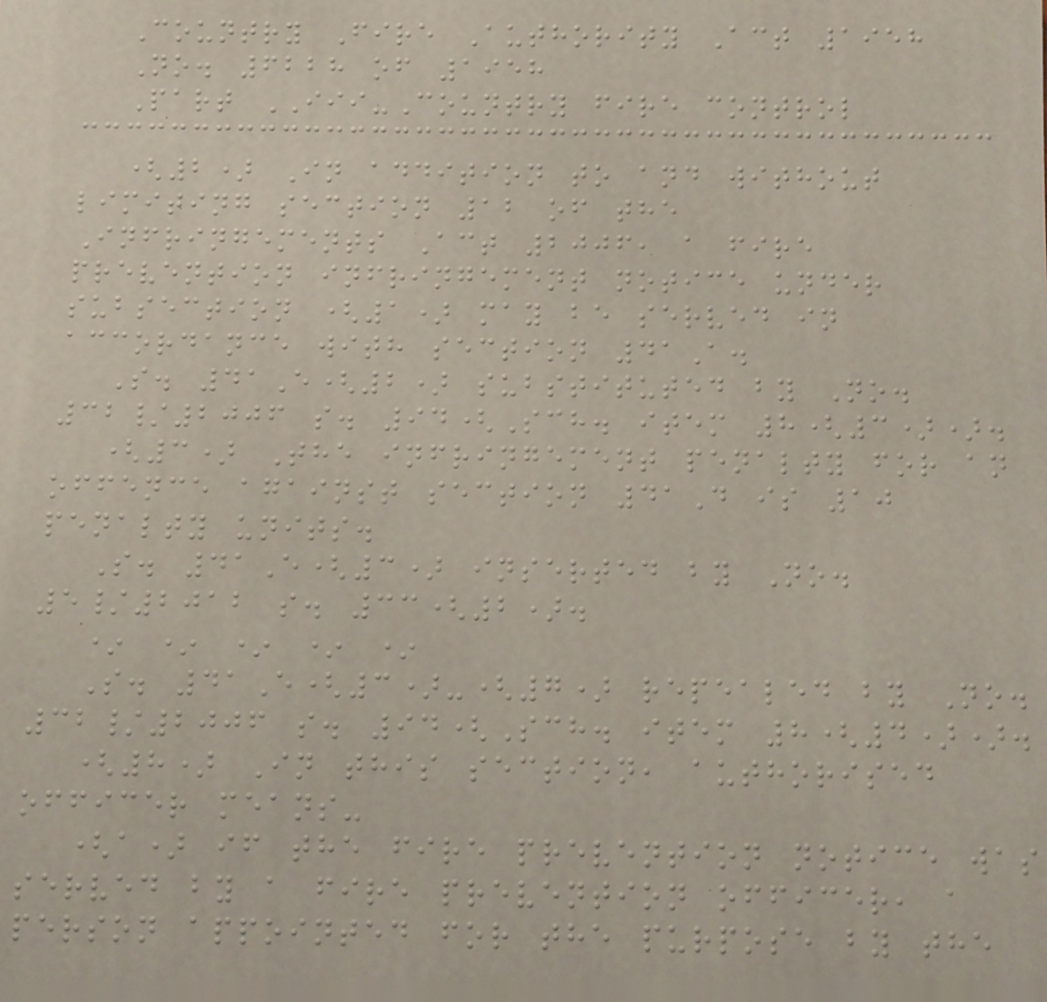Country Fire Authority Act 1958
No. 6228 of 1958
Part III-Country fire control
(2) In addition to and without
limiting section 12 of the
Infringements Act 2006, a fire
prevention infringement notice under
subsection (1) may be served in
accordance with section 41A.
S. 41E(2) substituted by No.
32/2006 s. 94(Sch. item 8(3)).
(3) The infringement penalty for an
offence against section 41D is 10
penalty units.
S. 41E(3) inserted by No.
5/2012 s. 33(2).
* * * * *
S. 41E(3)-(7) repealed by No.
32/2006 s. 94(Sch. item 8(4)).
(8) In this section, authorised
officer means-
(a) if the fire prevention notice was
served by a fire prevention officer, a
person appointed for the purpose by the
